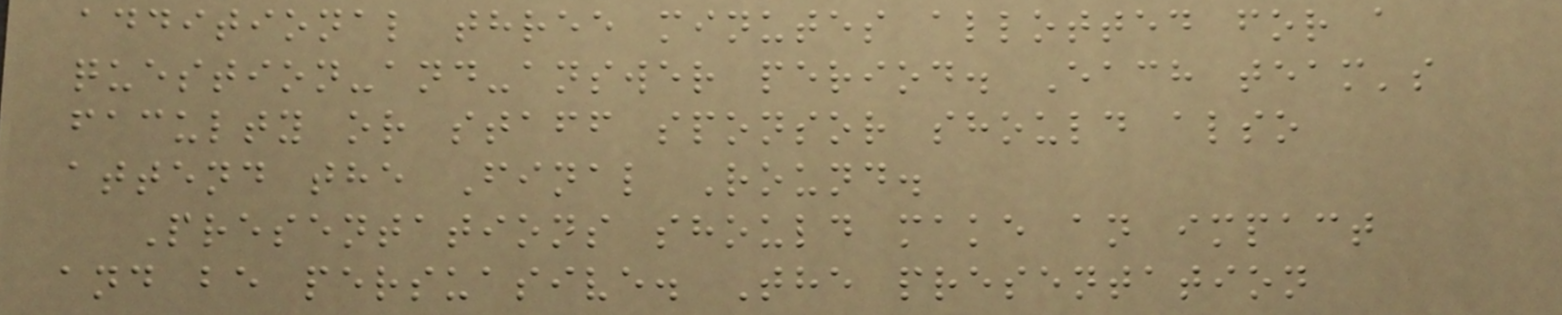additional three minutes allotted for a
question-and-answer period. Each team's
faculty or staff sponsor should also
attend the Final Round.
Presentations should make an impact
and be persuasive. The presentation
